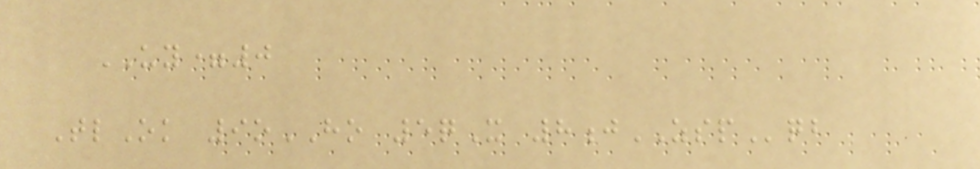UY=0
TlOk 9oHO 5qX 8jZSPqb
